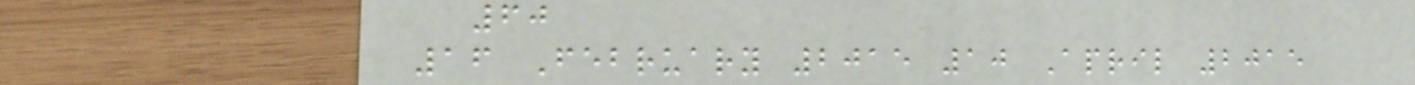60
16 February 2015 10 April 2015
